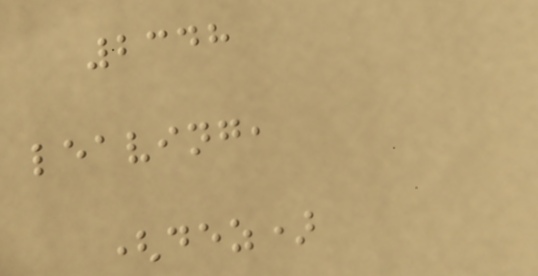2348
leaving,
(dez)
